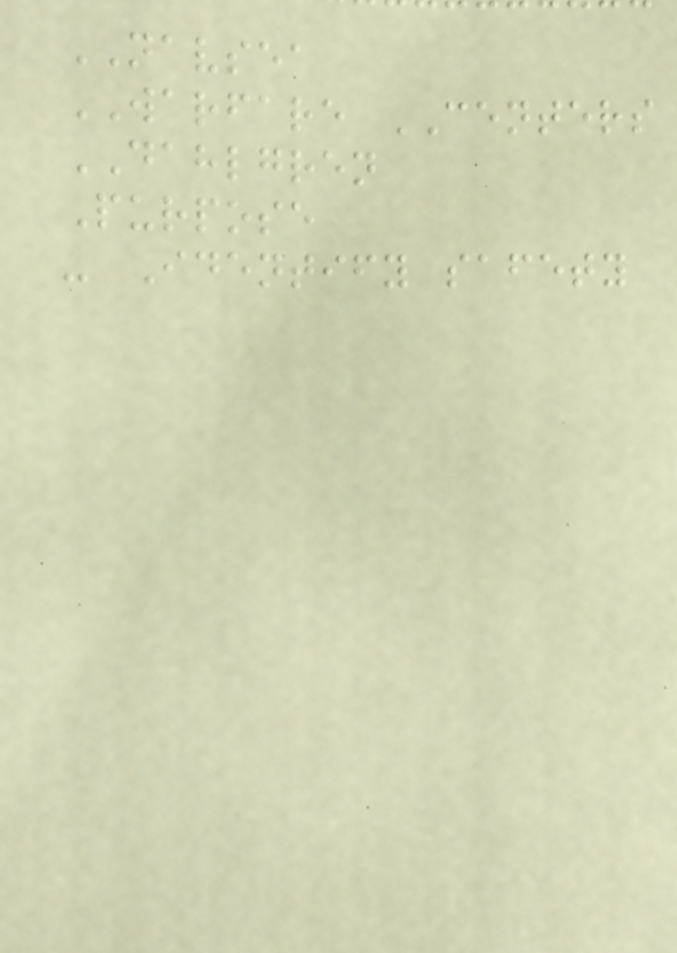NAVSEA
WARFARE CENTERS
DAHLGREN
Purpose
- Identify safety
